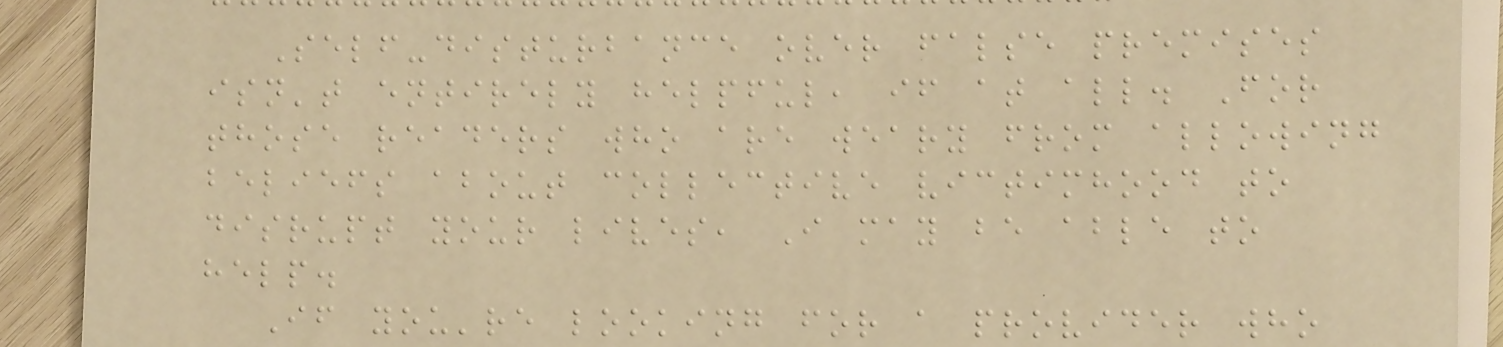Self-disturbance over false premises
isn't entirely helpful, if at all. For
those readers who are weary from allowing
beliefs about collective victimhood to
disrupt your lives, I may be able to
help.
If you're looking for a provider who
